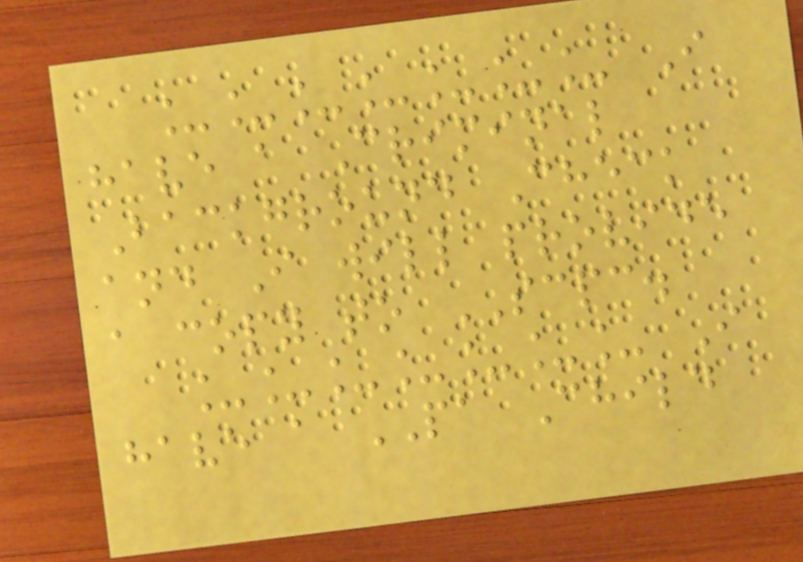_______ I
have a Criminal
Background Check
and I will provide
a copy to SCPC.
_______ I
have a PA Child
